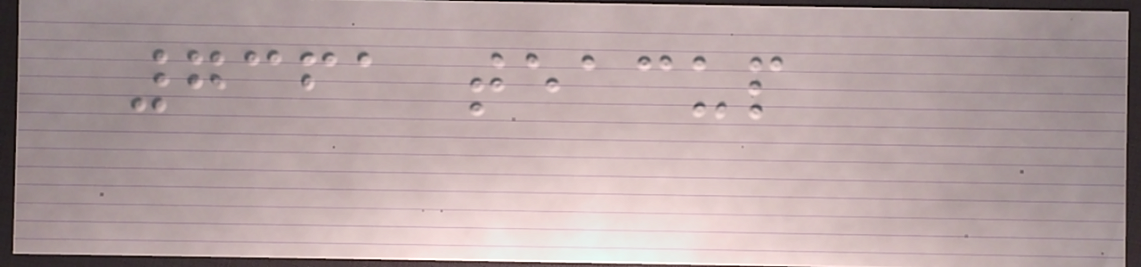7361 teacup
